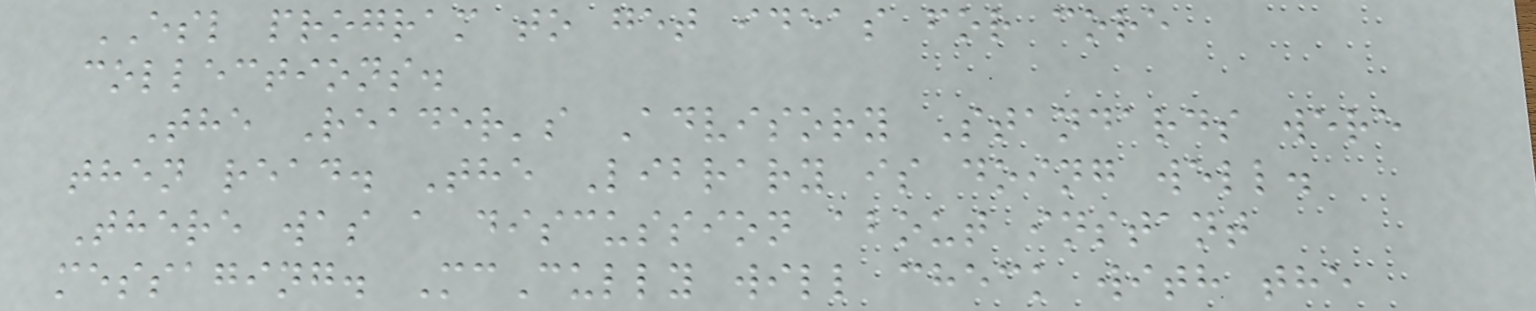ESL program to get ideas for core
collections.
The Reader's Advisory Standards were
then read. The Library is doing well.
There was a discussion about instant
messaging. McCully will check with the
